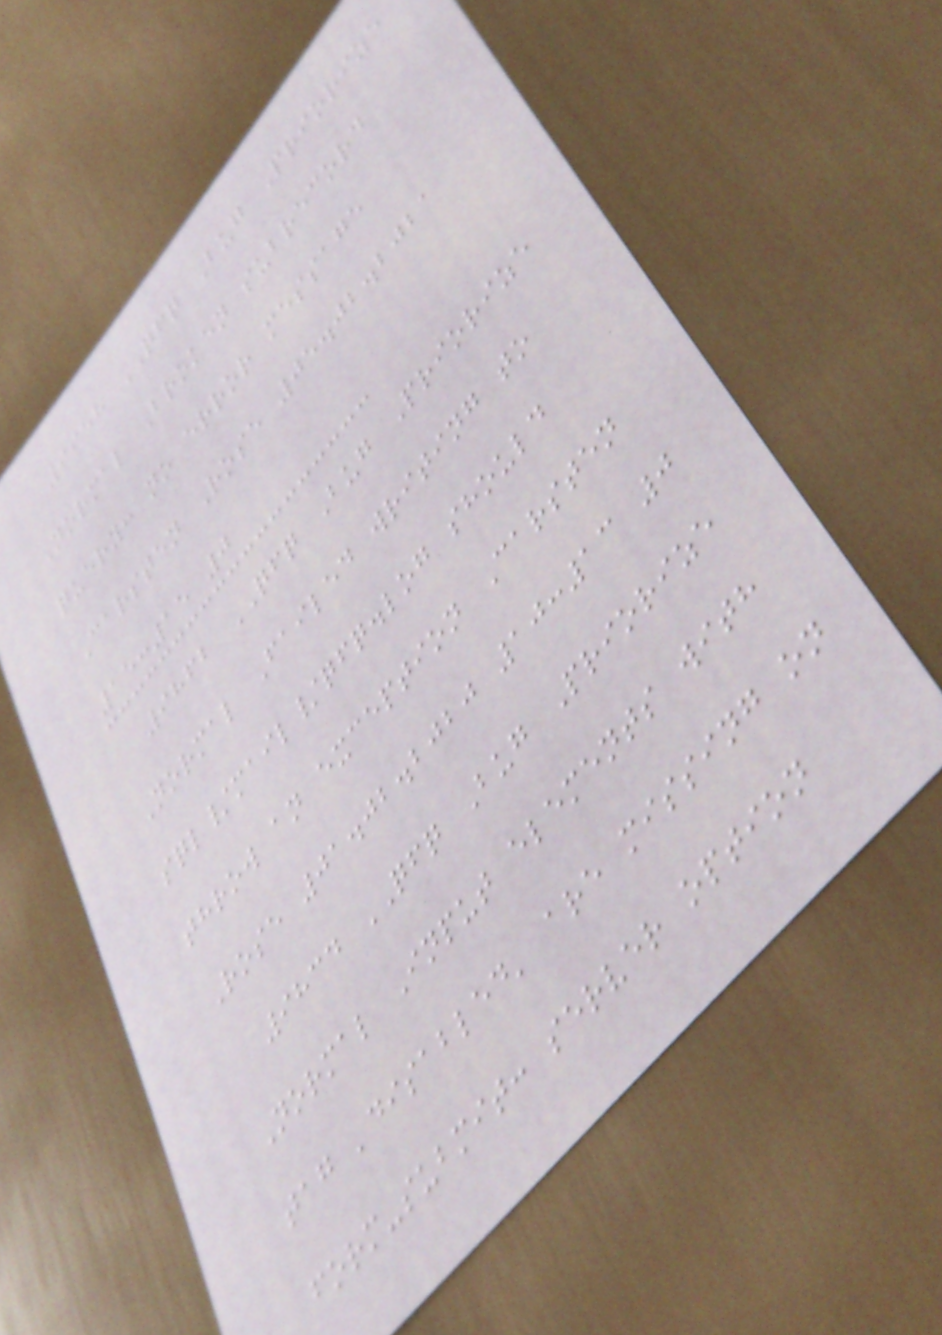9958 QFQ Bug Priorize
Normal Broken subrecord
query: no error message
Carsten Rose 05.02.2021
15:15 0
9862 QFQ Bug Priorize
Normal Failed writing to
sql/mail/qfq.log should
throw an exception Carsten
Rose 01.02.2020 10:13 0
9834 QFQ Bug Priorize
Normal Input elements with
tag 'disabled' are missing on
form-submit: server option
